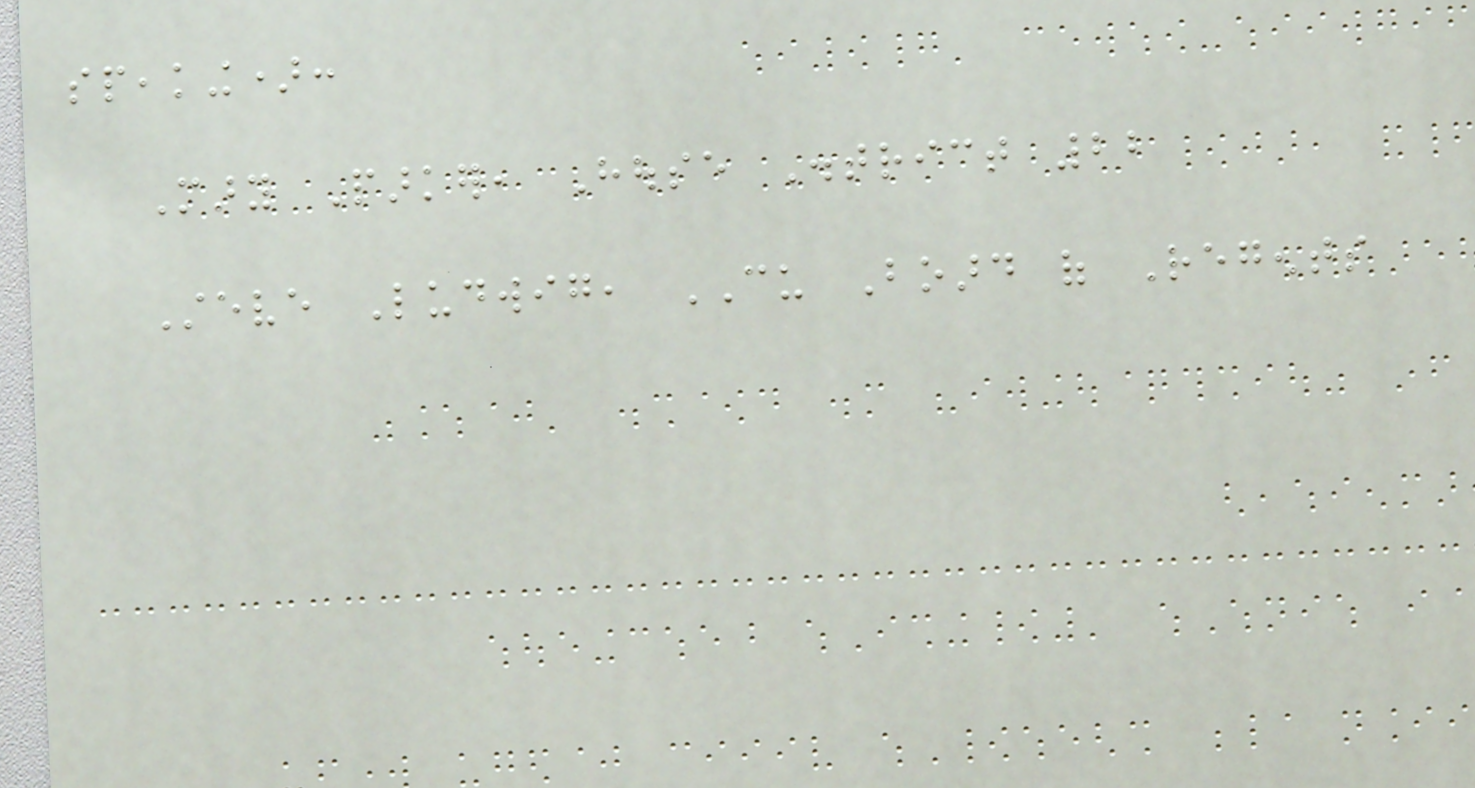speaking):
Mary Parker, House District 22
Steve Ludwig, CU Board of Regents
